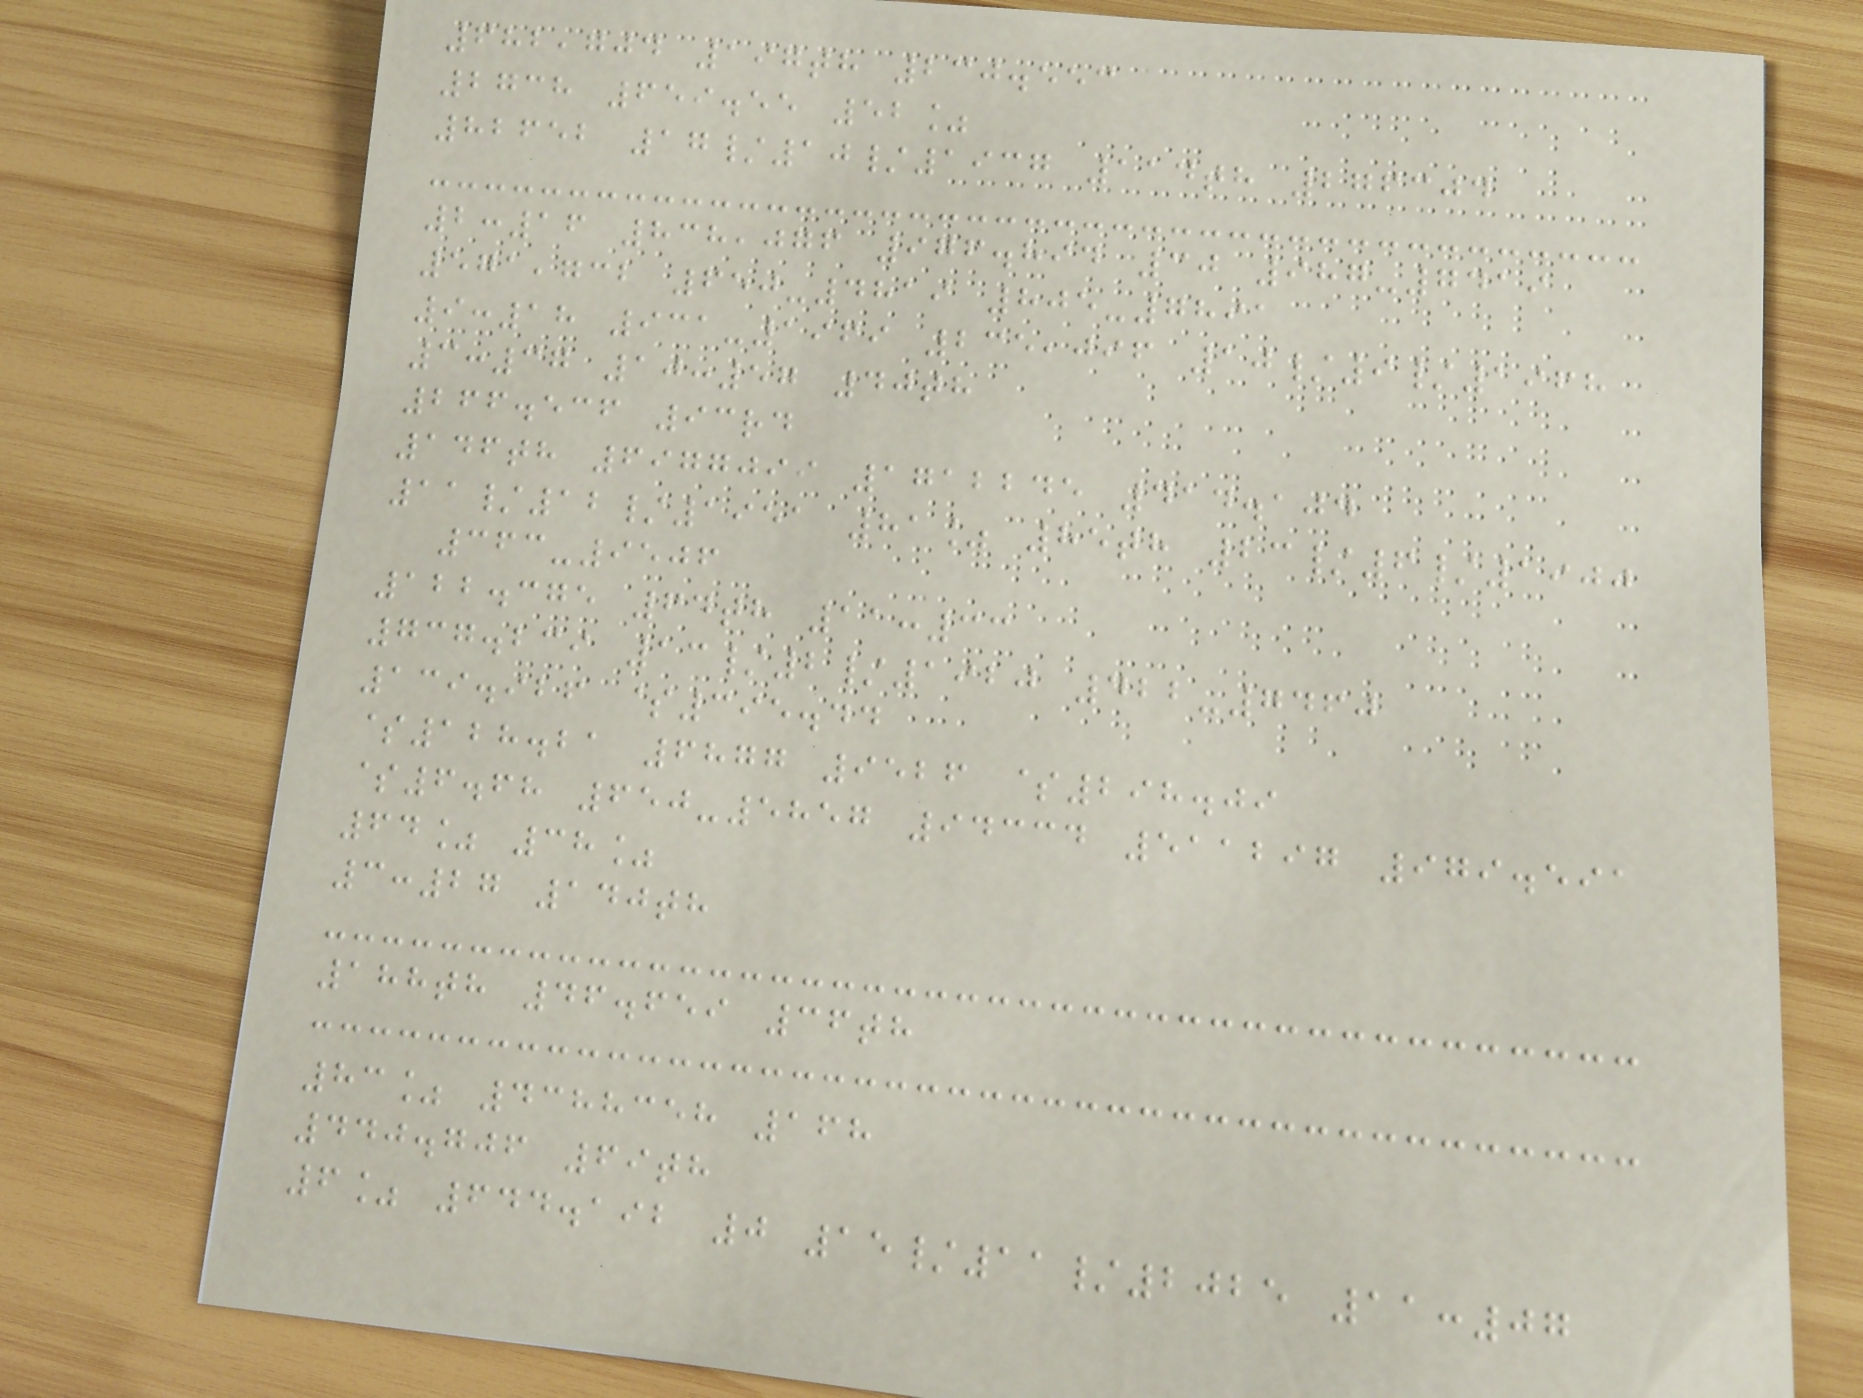682,704 197th 230.553
2738 659.55 52%
82652 17/10/1937 114th 276304
2:16 838,076 976.894 30 987-7419
571,732 650-4819 805-7891
9:18 931-1969 235,096 10/9/1968
3:37 10:57 40th
266.536 93rd
146th 6977099 1712245 414.104
11/12/1951 81% 85th 23/6/1900
363-9506
122.375 64th 11:33
737.239 13/2/1920 422-7460
139.926 $395.44
$128.21 6877 9526 $298.09
$6.68 650-5857 94334 511297 979.591
64% 38%
3:27 140th
188th 46.659 36th
83% 4388358 168
440.706 69th
6% 644.192 0 15/11/2025 11:07
